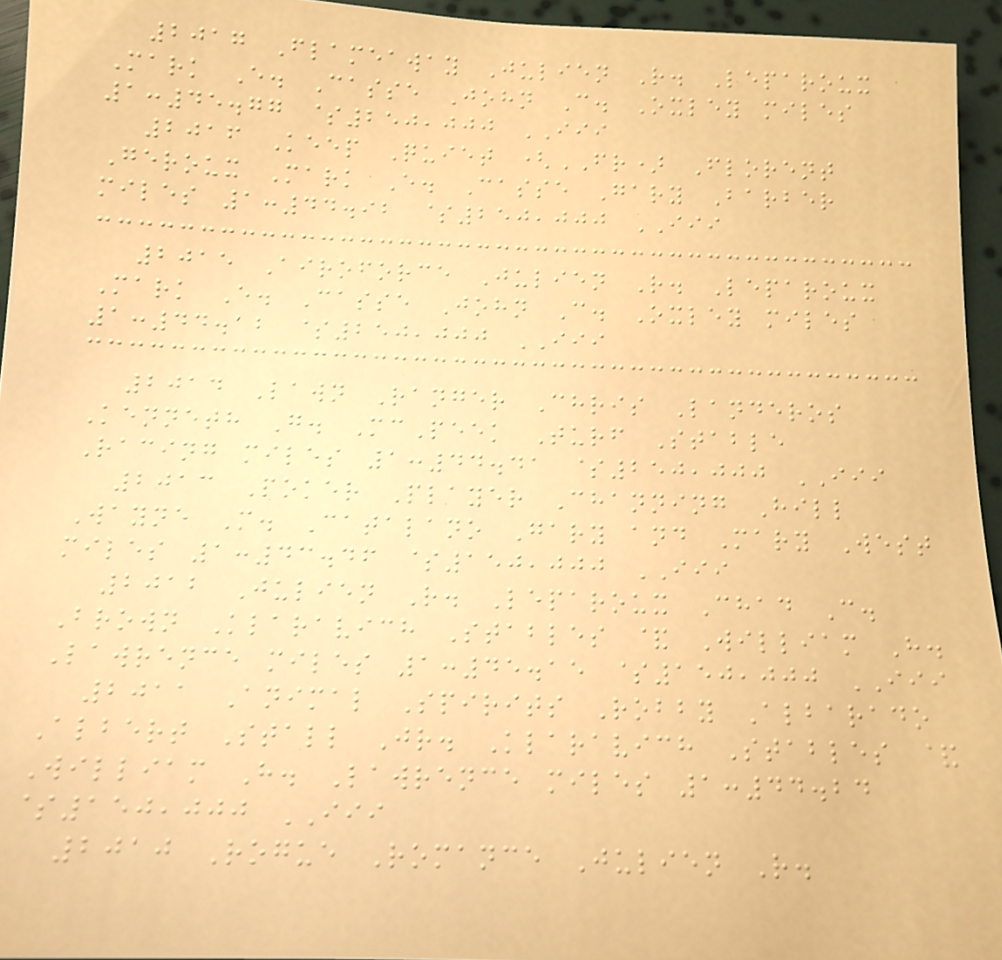2017 Flameaway Julien R. Leparoux
Mark E. Casse John C. Oxley miles
1:45.77 $250,000 III
2016 Keep Quiet (FR) Florent
Geroux Mark E. Casse Gary Barber
miles 1:44.92 $250,000 III
2015 Airoforce Julien R. Leparoux
Mark E. Casse John C. Oxley miles
1:44.12 $250,000 III
2014 Lawn Ranger Chris Landeros
Kenneth G. McPeek Turf Stable
Racing miles 1:44.41 $250,000 III
2013 Poker Player Channing Hill
Wayne M. Catalano Gary and Mary West
miles 1:43.46 $150,000 III
2012 Julien R. Leparoux Chad C.
Brown Klaravich Stables & William H.
Lawrence miles 1:45.15 $150,000 III
2011 Animal Spirits Robby Albarado
Albert Stall Jr. Klaravich Stables &
William H. Lawrence miles 1:44.24
$150,000 III
2010 Rogue Romance Julien R.
